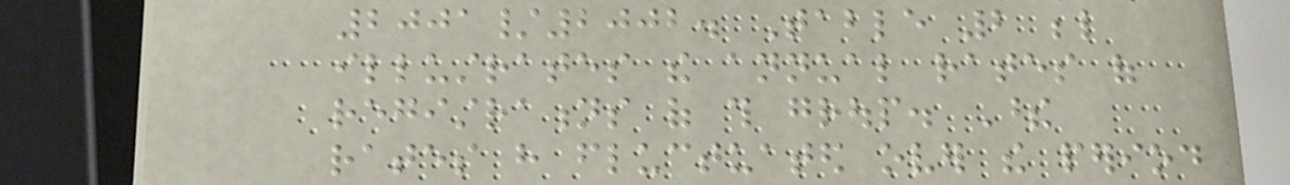2001/2002. Table 2 below
illustrates the annual rates of
registrations of this group. These
rates have fluctuated over the period
